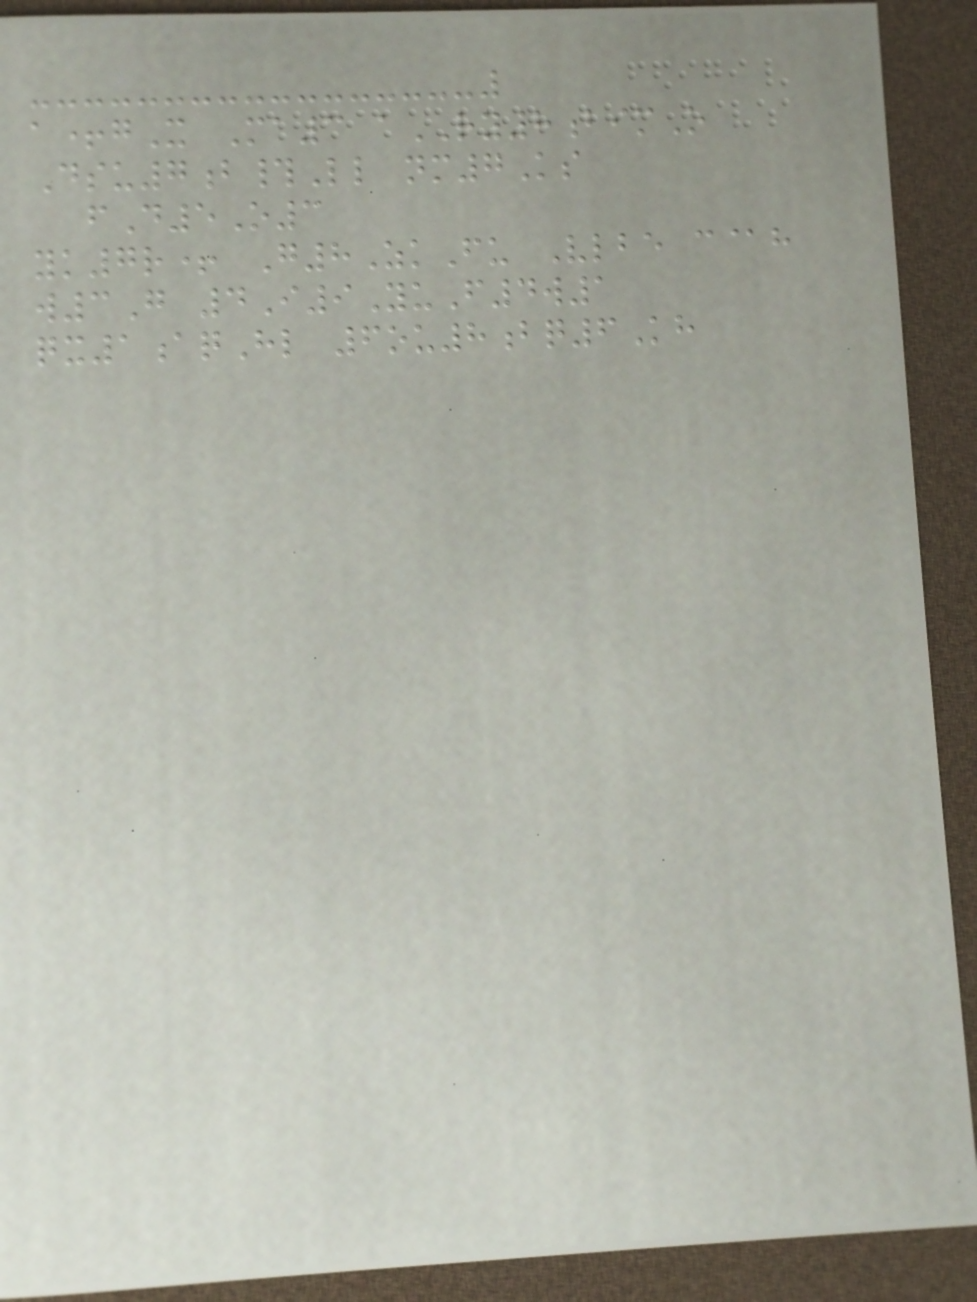a+gX Ma3 aRY8bimO
Dsu7b#Ll nm7Ks
fD5O3
yk7r+ G8ZkFu Vlbe c@h
w3G 4I9YuF4w1
qx1aqHl 6ou8bq6Kh
